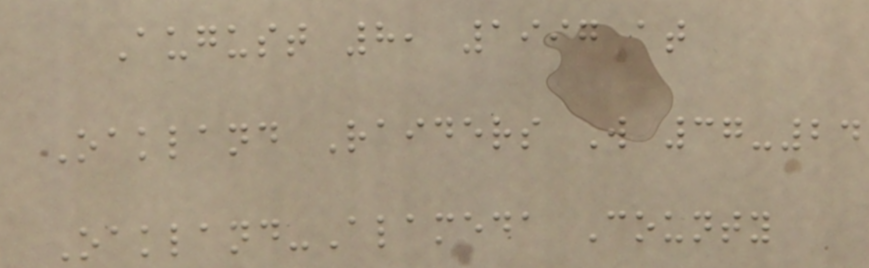August 8, 1997 at
Oakland Raiders W 37-24
Oakland-Alameda County
